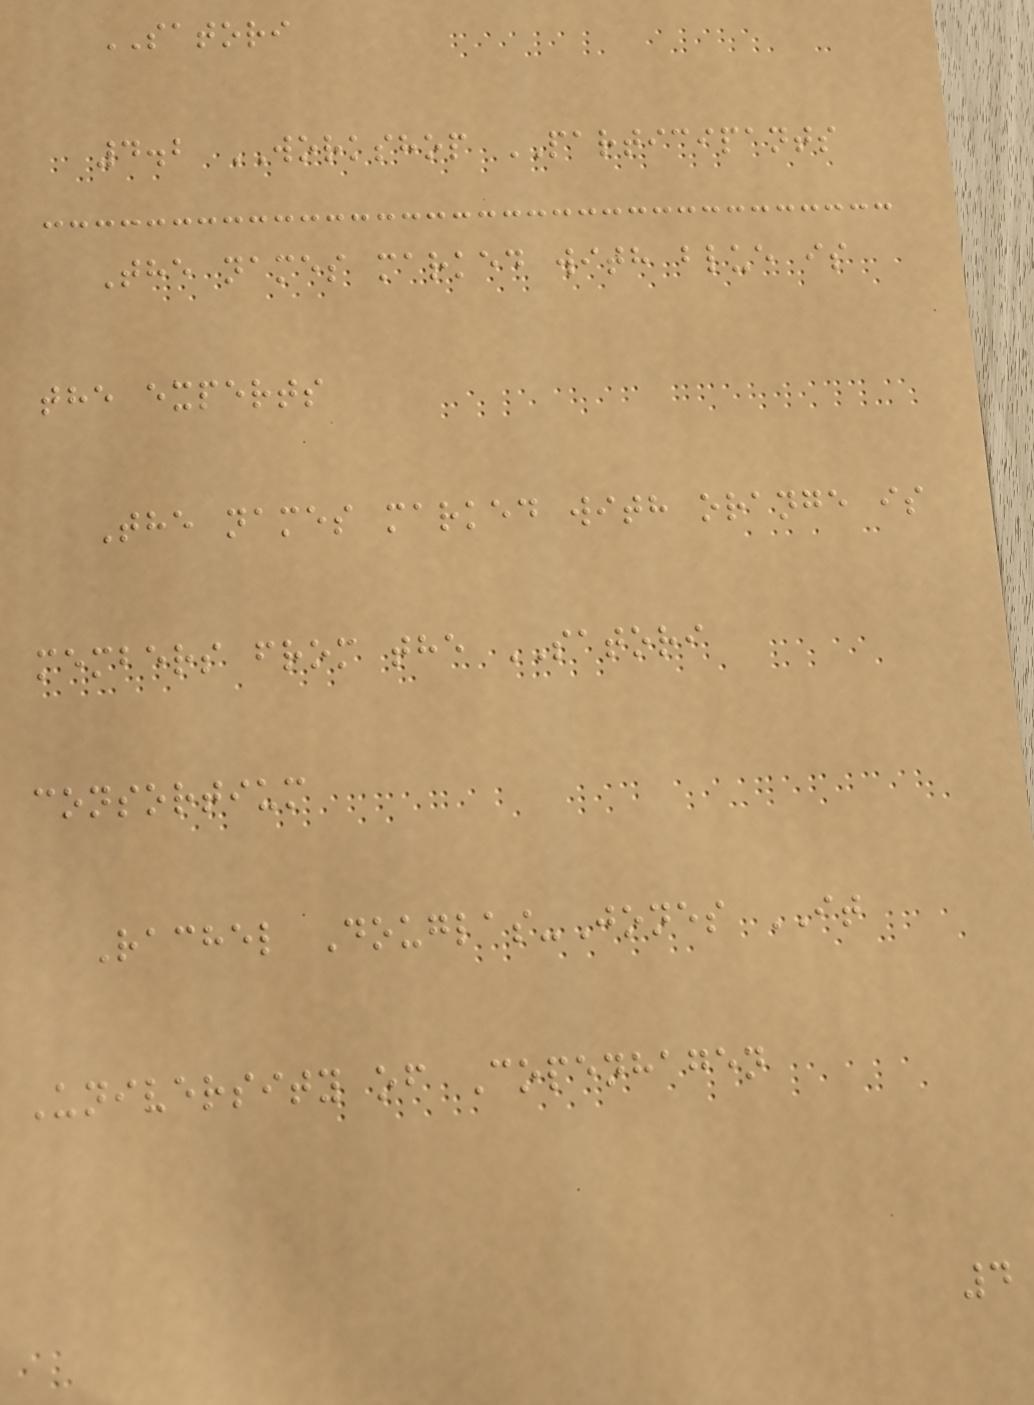SATORI
4.2 WORKSHOP PARTICIPANTS
The names marked with blue is
the experts
The names marked with orange is
members from the SATORI
consortium
Rachel Douglas-Jones IT
University of Copenhagen
4
